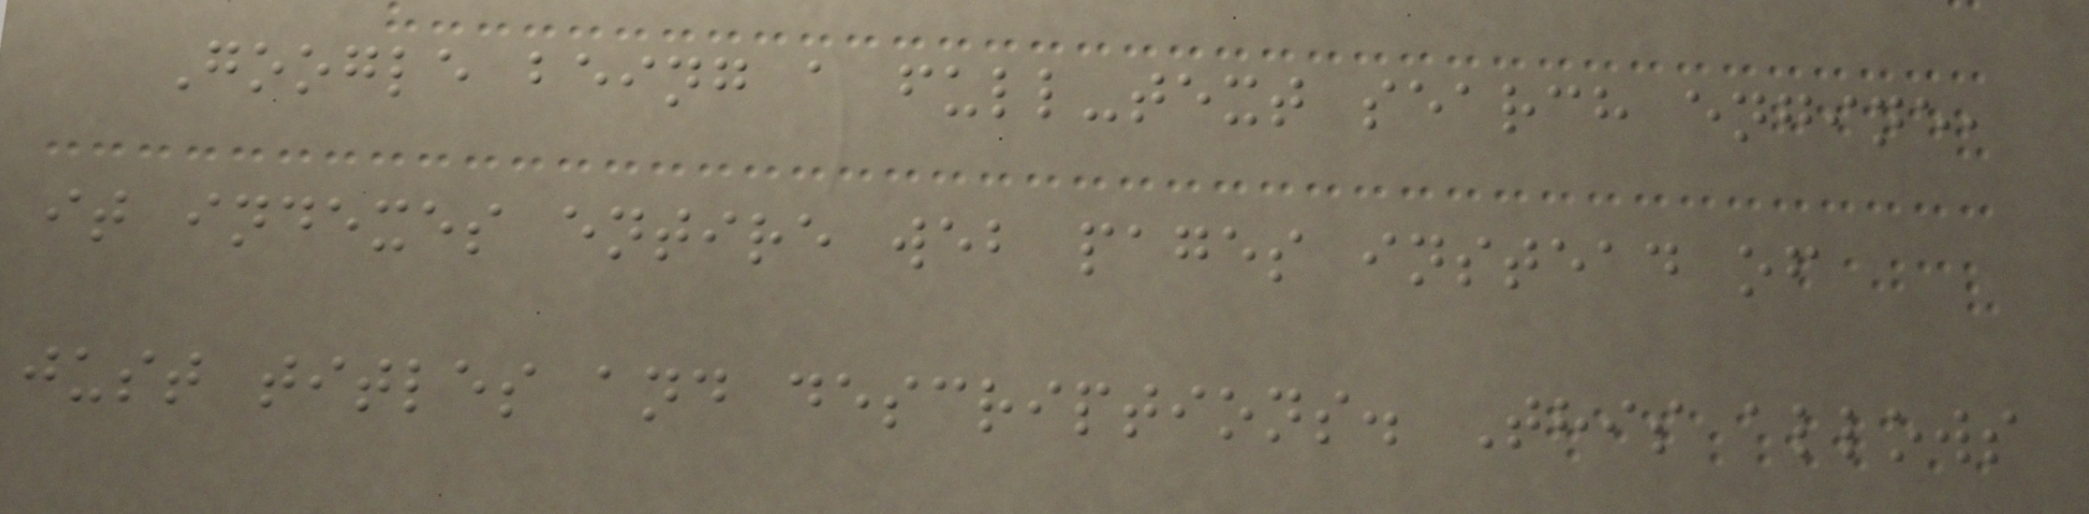Google being a full-text search engine,
it indexes entire web pages instead of
just titles and descriptions. This allows
